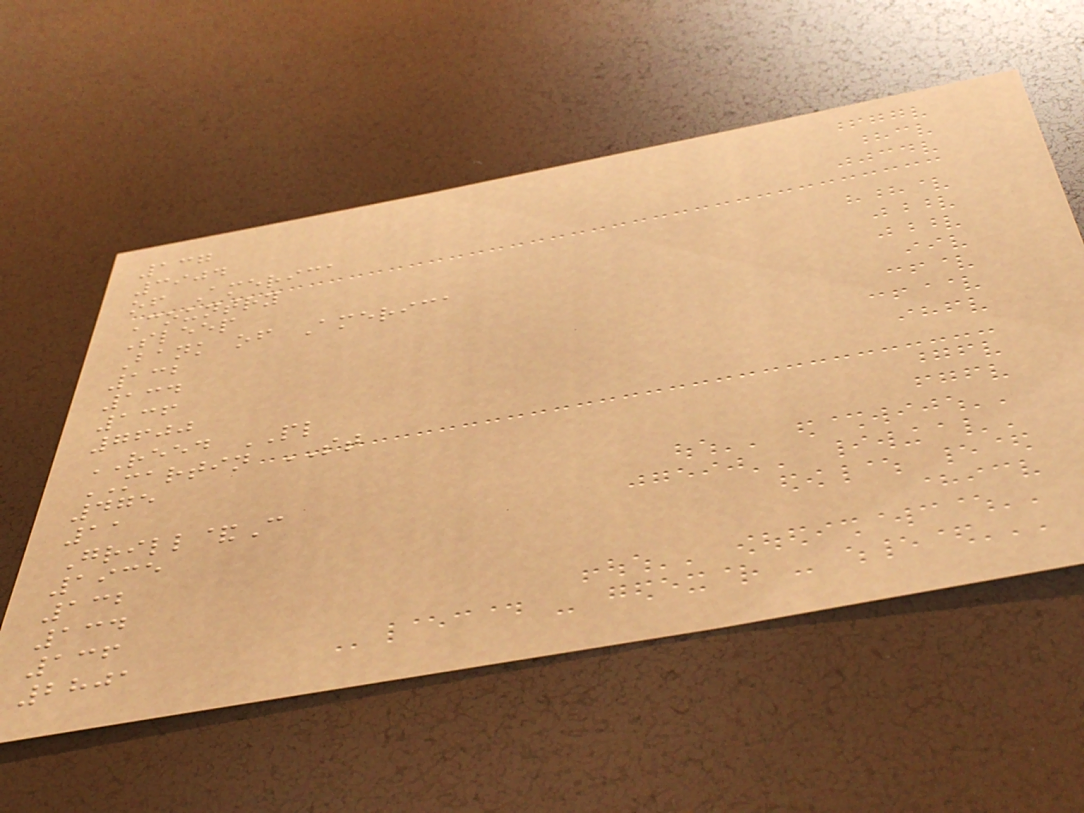137
3904
of America
Country
Sleep
Bank of America
132
134
136
7600
REED PL
MARTIN ST
475
11
Grill&C
1935
132
134
136
2801
